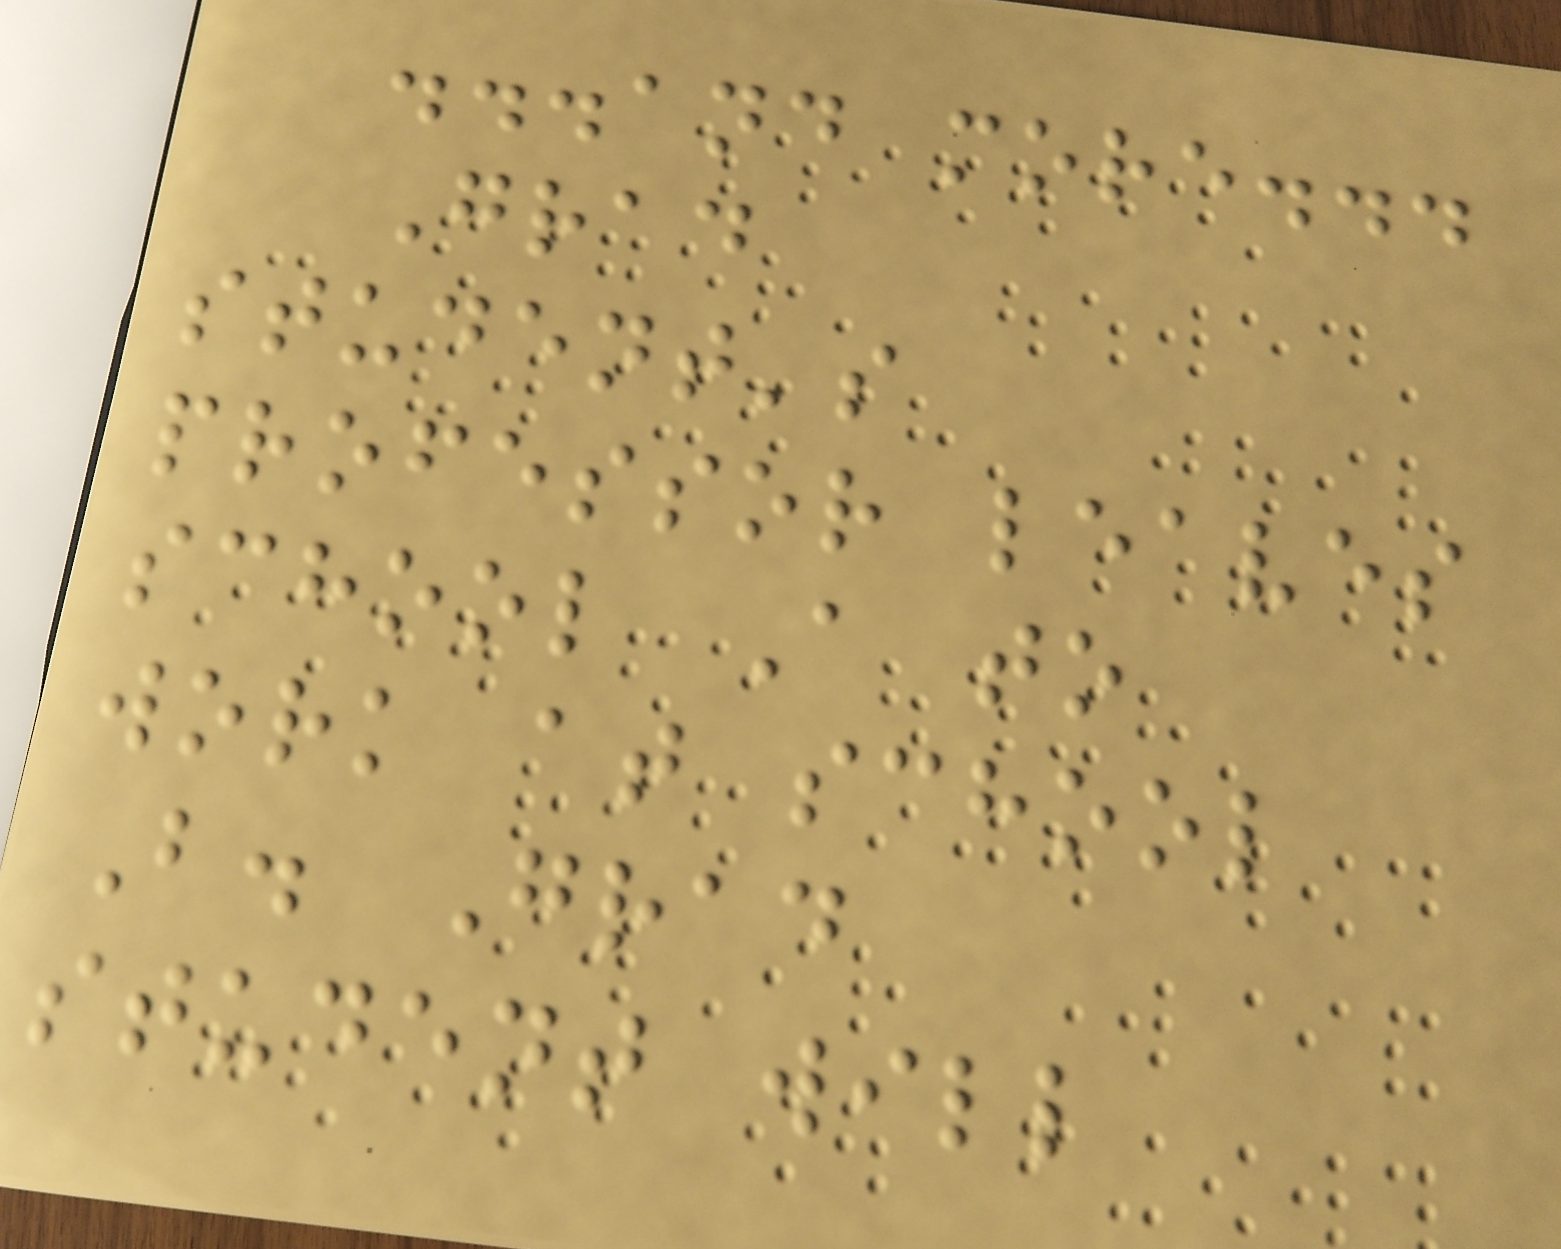...and more...
Grad
student's
professor leaves
school A to
work at school
B. Grad
student will
